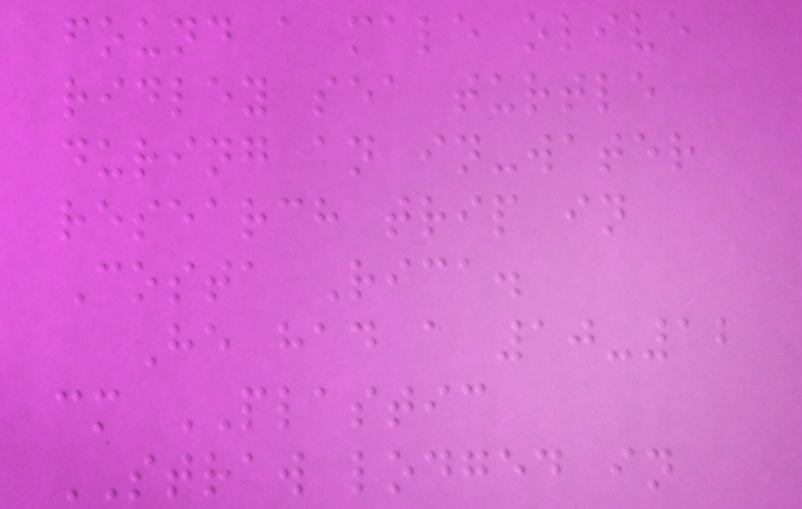found a male olive
ridley sea turtle
during an in-water
research trip in
Costa Rica.
He had a 10-12
cm PLASTIC
STRAW lodged in
